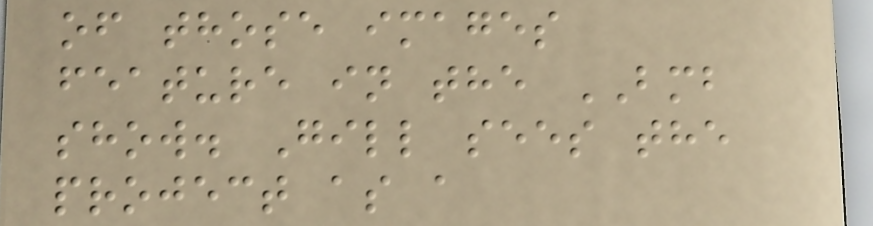of those images
feature in the BMB
show. Gill sees the
project as a
